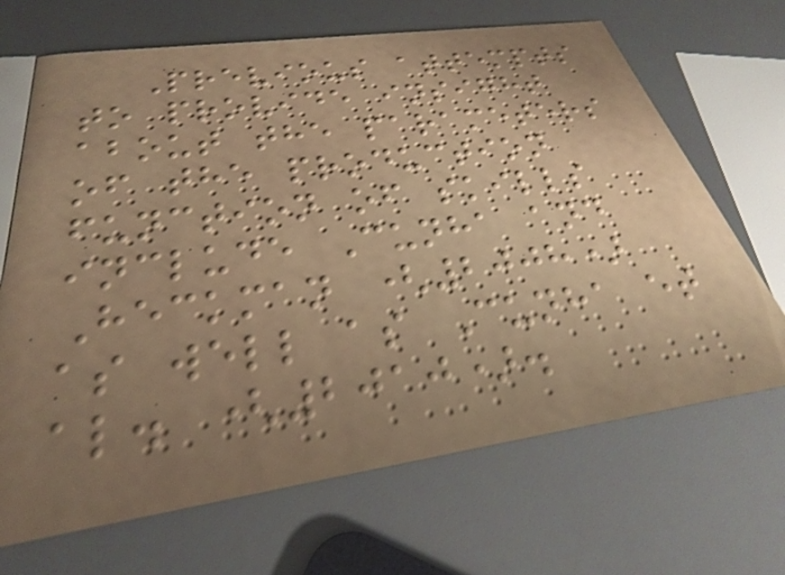Previous attempts
to provide insight
about the parameters
of the production
function of skills
include Cunha and
Heckman (2008)
as well as Cunha et
al. (2010).
